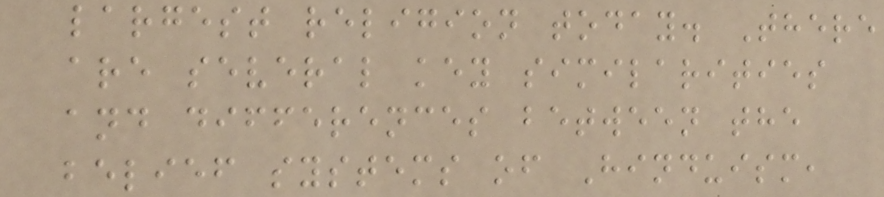largest religion today. There
are several key similarities
and differences between the
belief systems of Hinduism,
